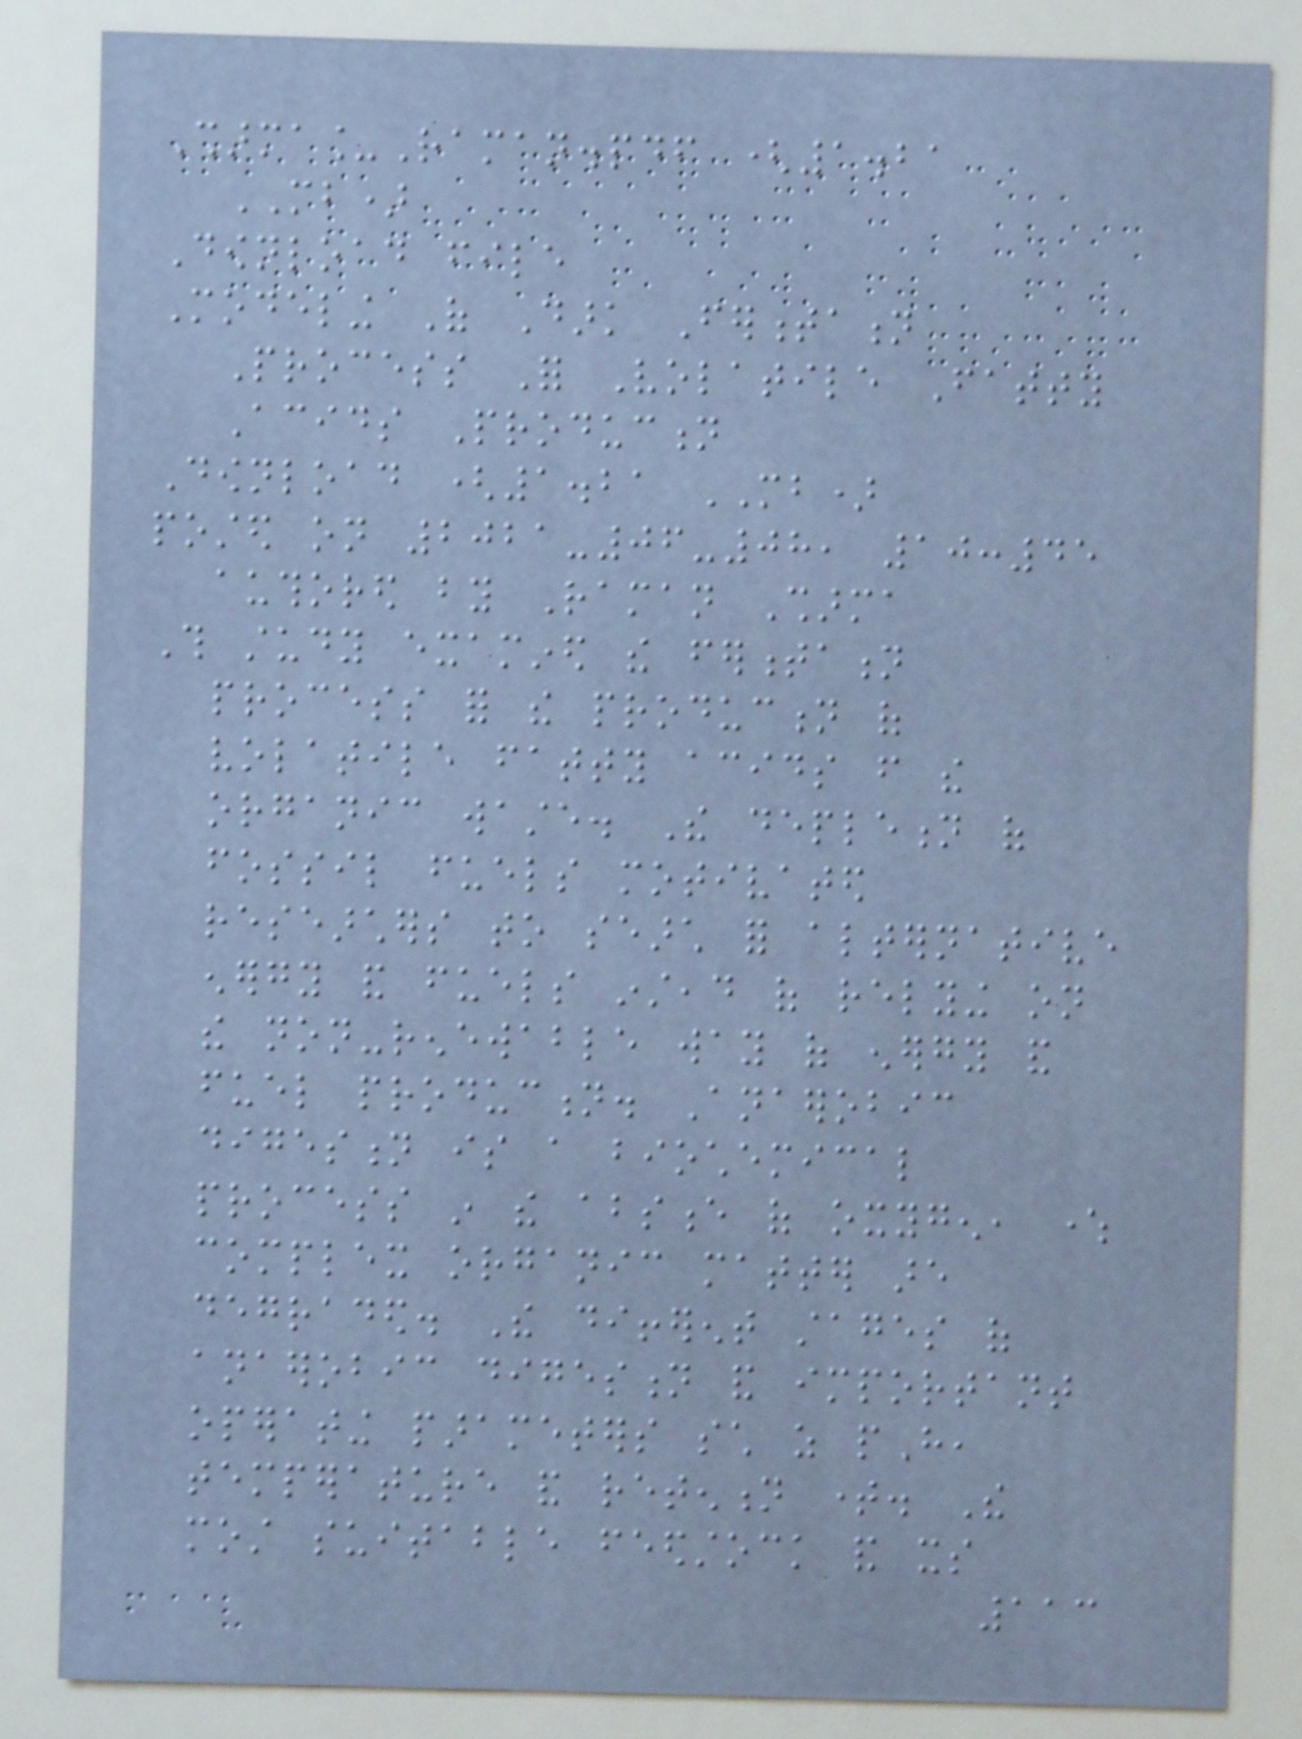Sharma_Raman.pdf (1.21
MB)
Download file
Modeling Of Dark Fermentation
Process For Volatile Fatty
Acids Production
Download (1.21 MB)
posted on 2021-06-08, 10:45
authored by Raman Sharma
This study examined the fermentation
process for the production of
volatile fatty acids from the
organic waste. The depletion of
fossil fuels motivated
researchers to search for alternative
energy and fuels instead of relying on
the non-renewable way of energy and
fuel production. Anaerobic
digestion is a biochemical
process in the absence of oxygen, where
complex organic matter are
degraded. The different stages of
anaerobic digestion and important
operating parameters such as pH,
temperature and retention time. The
most suitable feedstock and its
113
